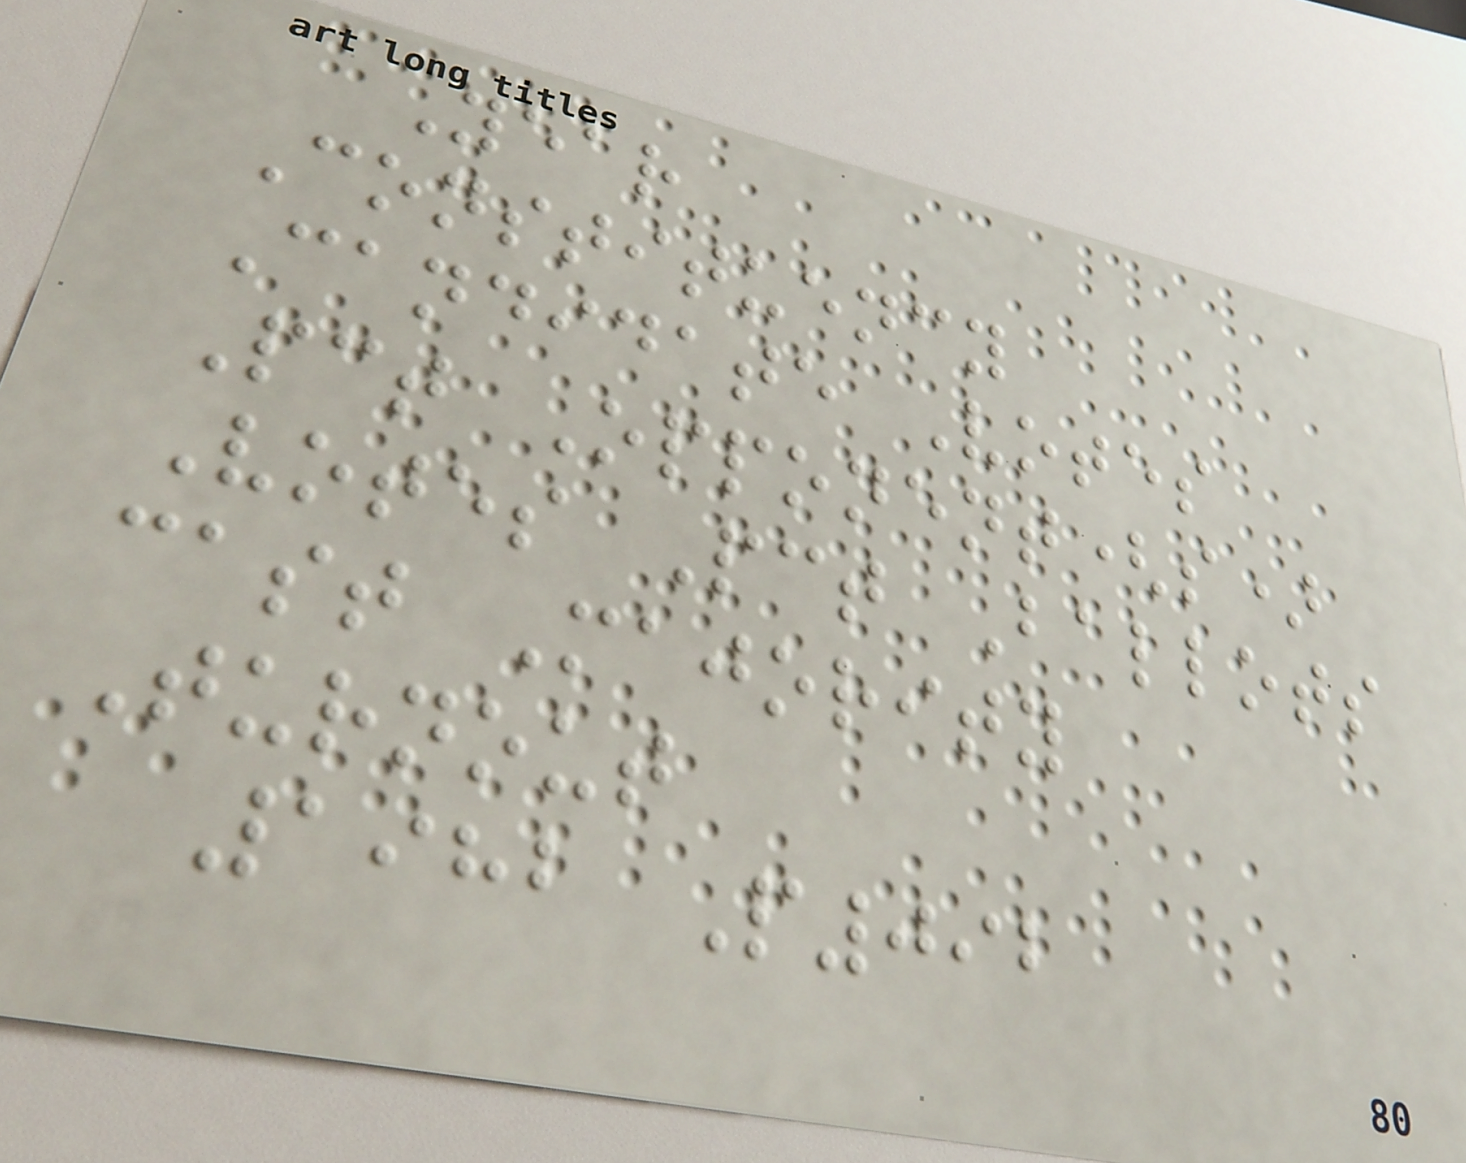Year
Constituency
Candidate Votes
Pct Opponent(s)
Votes Pct Ballots
cast Majority
Turnout
1982 P092
